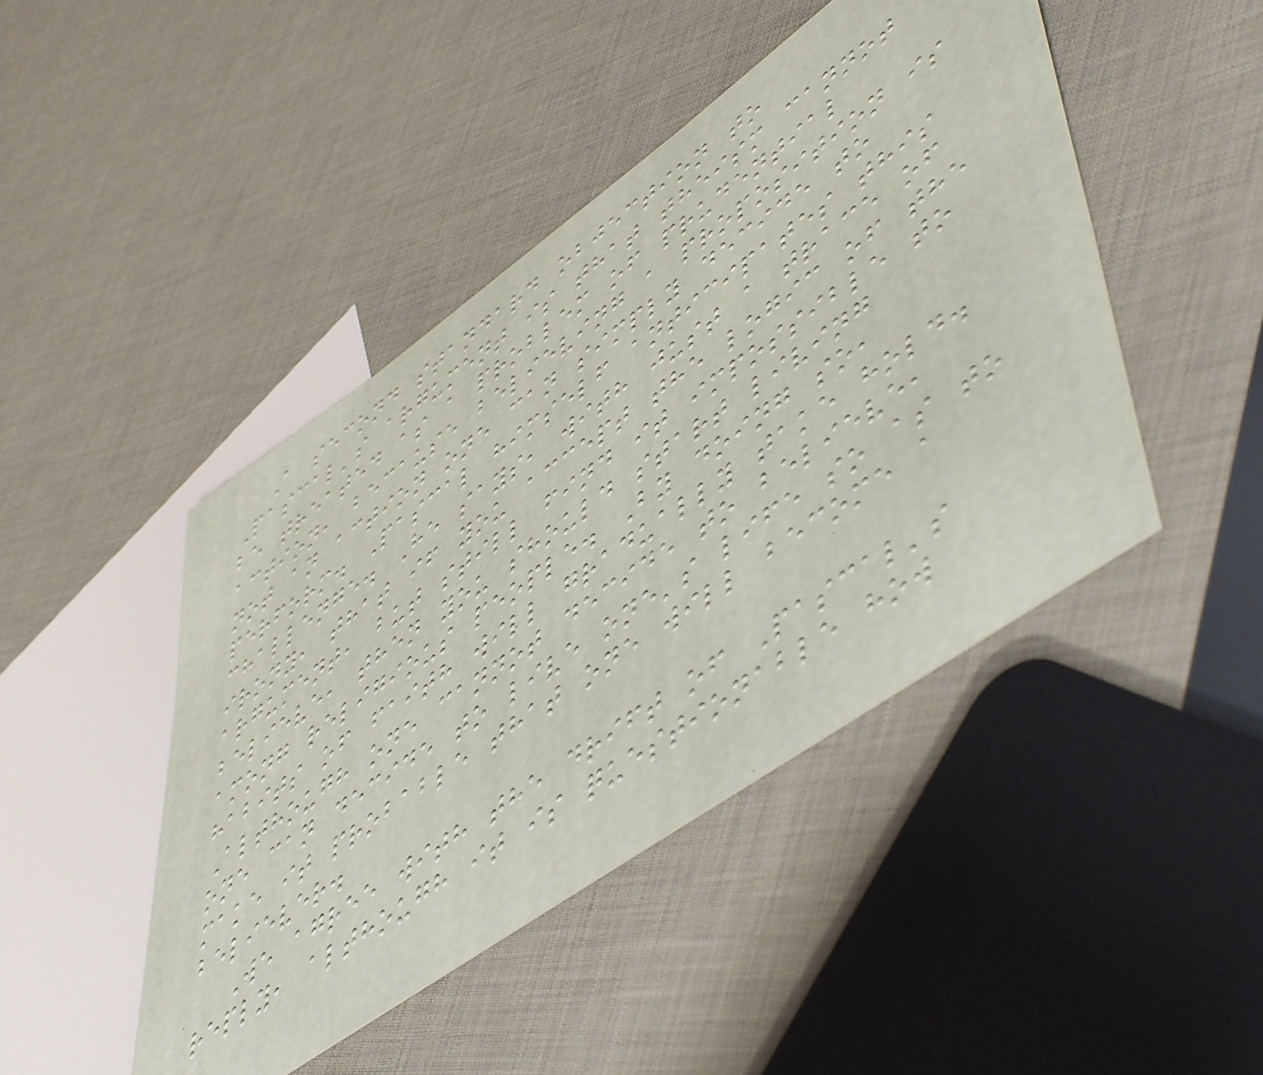A second standard objection to
Pascal's argument is that theism cannot
be treated as a problem of prudential
action, because believing a proposition is
not an action one can simply decide to
perform. Pascal himself anticipates this
challenge. He says, with just a trace of
irony, that if you accept the logic of the
argument, but still find it impossible to
believe, then you should start living
among religious people. By doing so,
habits of faith will gradually take hold.
Although one cannot decide to believe,
one can decide to live one's life so as to
make it probable that one will become a
believer.
We agree with the drift of Pascal's
reply, although it is questionable how
